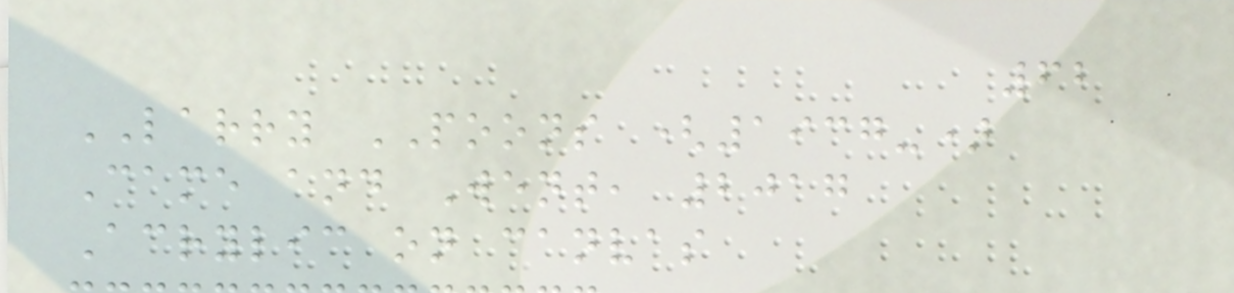62
LARRY POONS (1937-)
Came and Went, 2017
Acrylic on canvas
